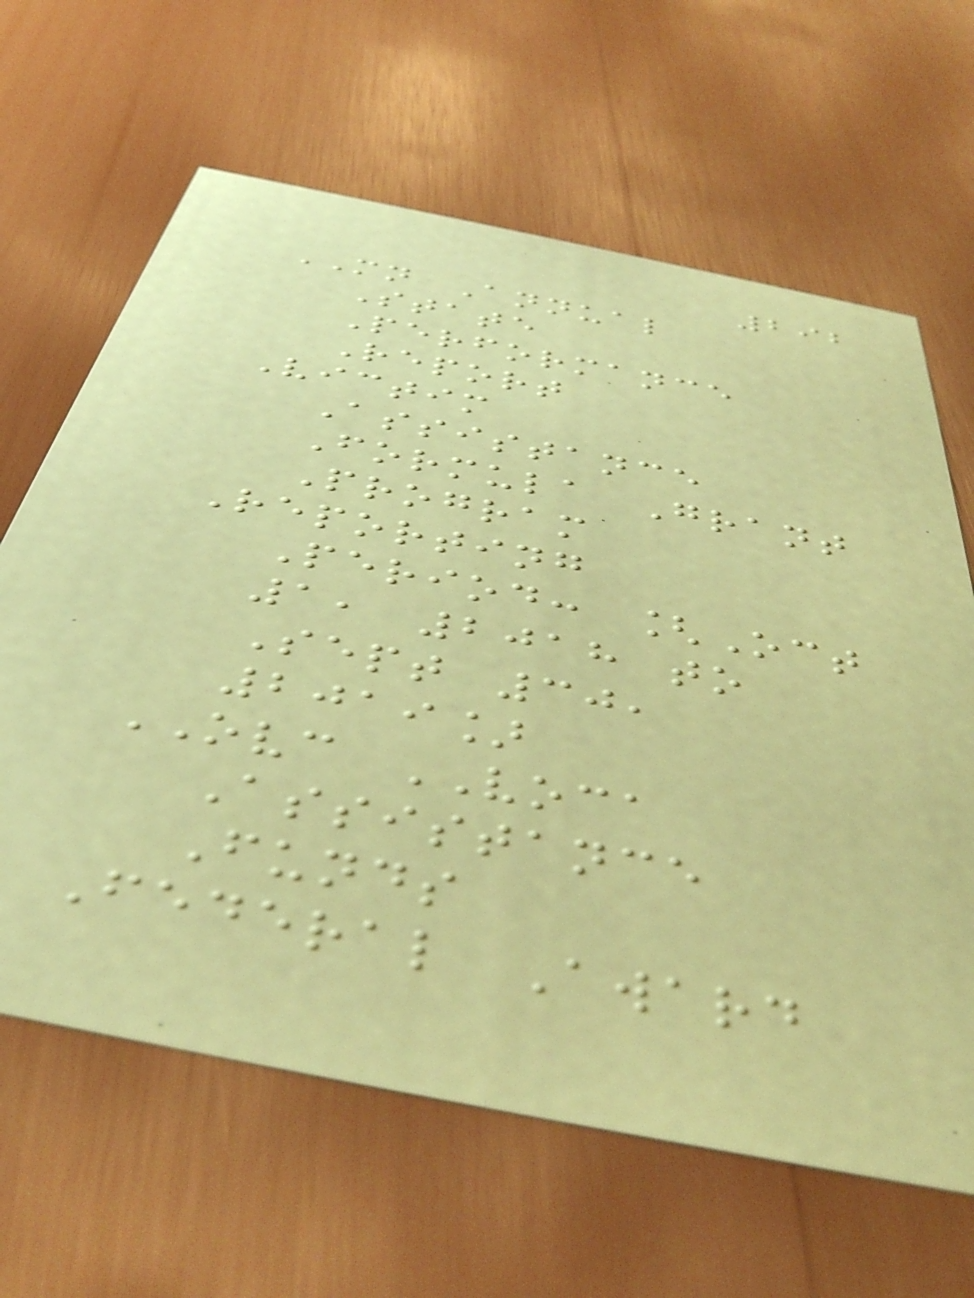292
MN Annual
State
Performance
Report
Victim
Assistance
Formula Grant
Program
Reporting
Period: [Oct
1, 2018 to
Sept 30,
2019]
OVC VOCA
Assistance
Funds
Federal Award
